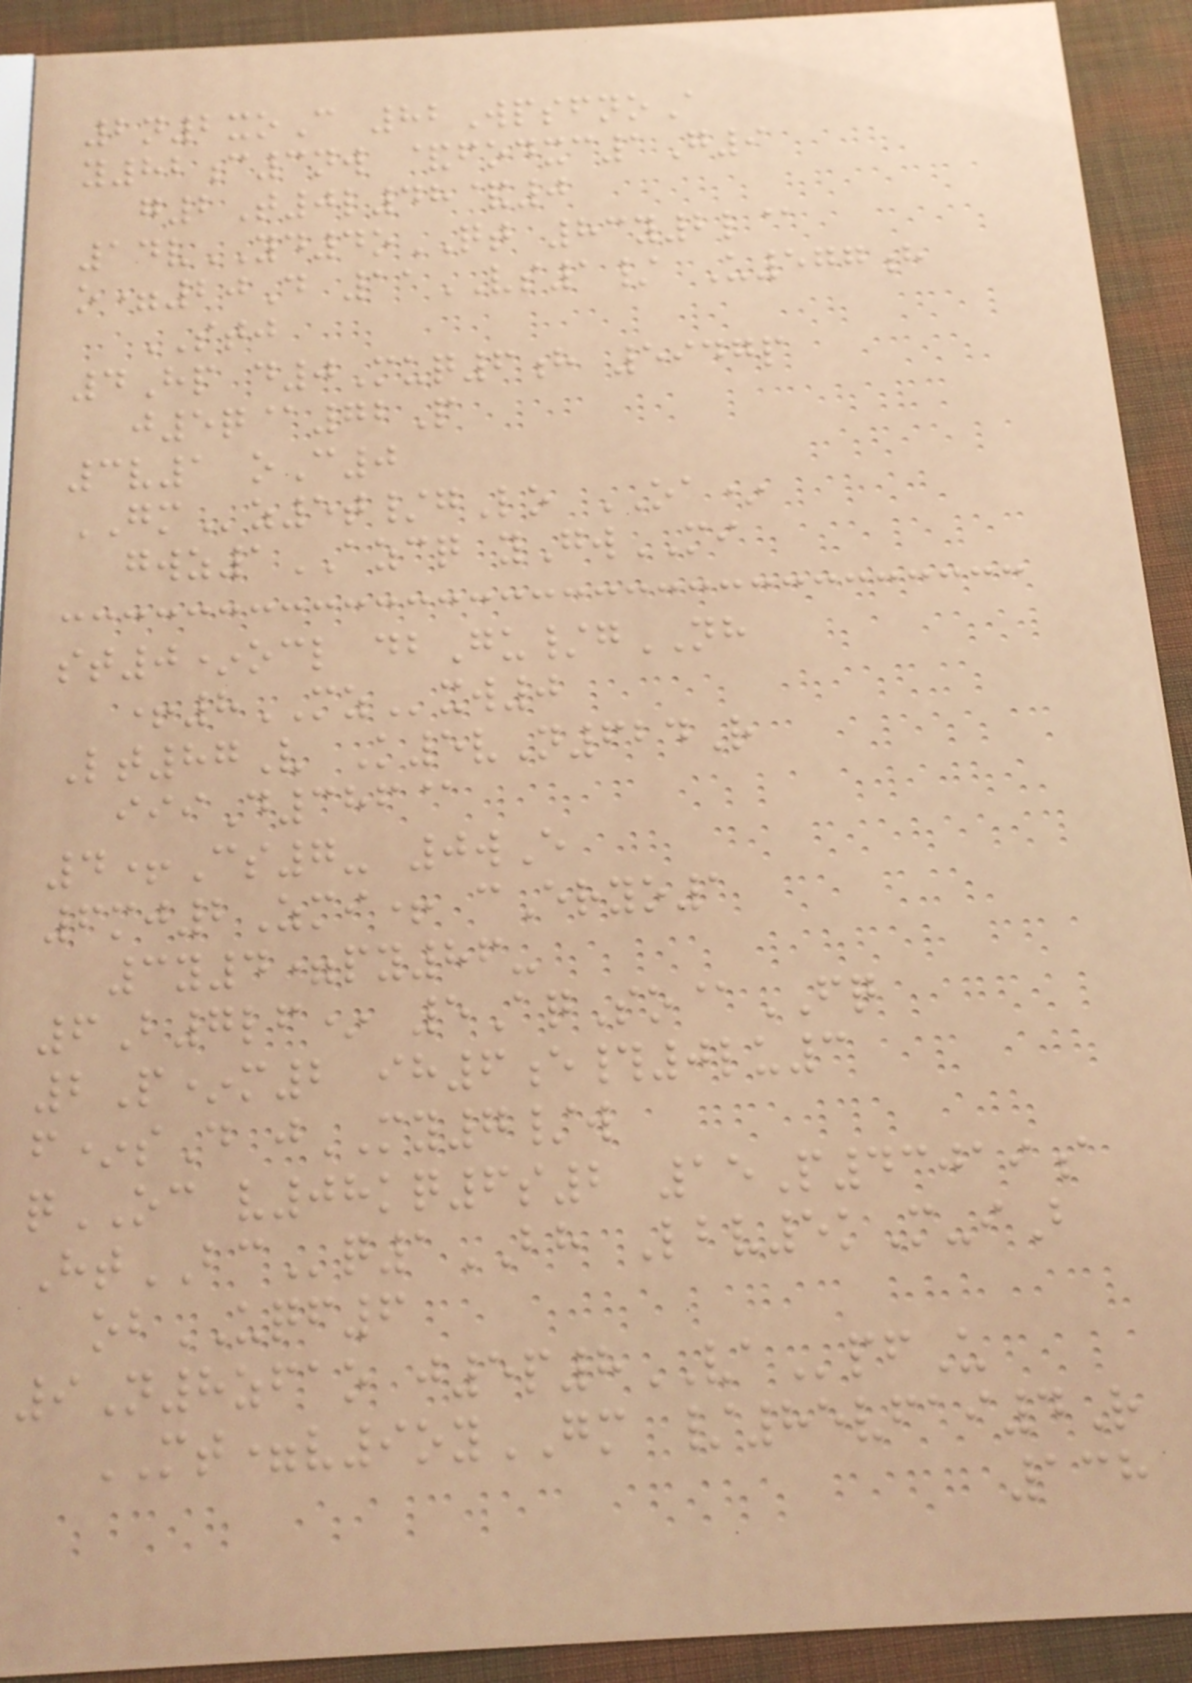2n2xoC 82WpsfnoA
y82c3nw &fodxc1G9
g2T0l48&0
14vYD4oQT 83y2l@
o=20D 11VS1/ U577h
STJ
4Hp d0Muq6h 5947p
j5q@72P
3v1 oC0
GMz5t/gLo OA*
gwz1AZCQ yGwMI
st0*ocl dbGu/gNH
+8MZxw0
Lt87V K5vN624R
iiiD386@
4+Cs7- 0wE
6mj2Zmi+ cEryo1
3y4=py86-
6B7lf* 5AqSo@FQ
2P*m2 ih6e#0lu3
f*sD jMY7/w
qOC v08kq6s2 15P43019a
HtBCq1BH Lbv5kM-iB
obUQF6
9N8zfao j5p8VApfU
MT=v9oyGM /85vfai4R
138
